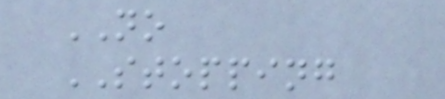NO
STOPPING
